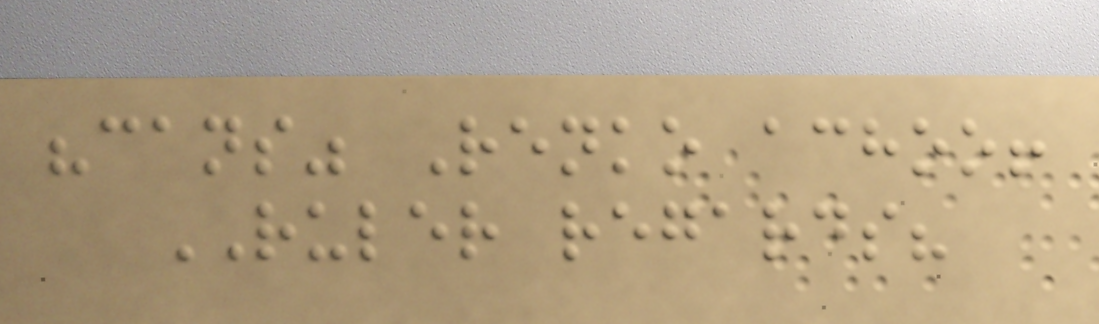"cans" Renko achoo!
RULER regards?
